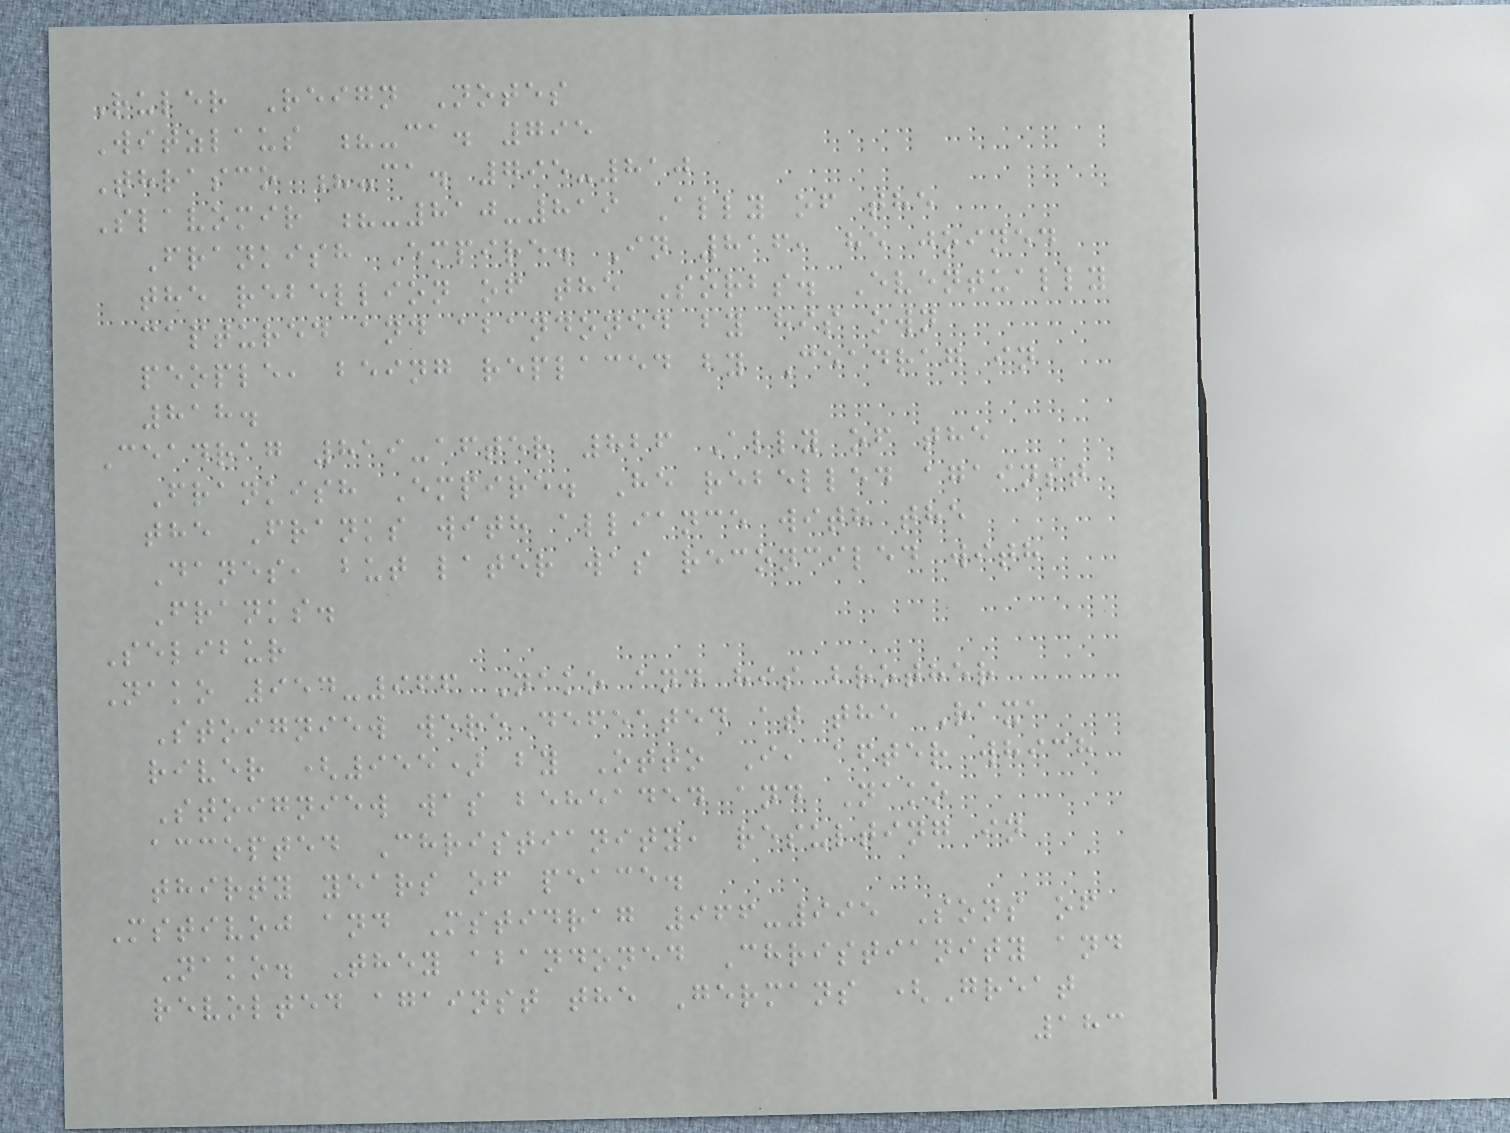Ruler Reign Notes
Witzlaus ?-ca. 795
Thrasco ?-ca. 795-810
Slavomir ?-810-819 Ally of the
Frankish Empire. In 816, he joined
the rebellion of the Sorbs. Eventually
captured and abandoned by his own
people, being replaced by Ceadrag in
818.
Ceadrag 819-after 826 Ally of the
Frankish Empire. He rebelled against
the Franks with alliance with the
Danes, but later was reconciled with
Franks.
Selibur
Nako 954-966 Nako and his brother
Stoigniew were defeated at the Raxa
river (955) by Otto I, after which
Stoigniew was beheaded and Nako
accepted Christianity, resulting in
thirty years of peace.
Mstivoj and Mstidrag 966-995 Sons of
Nako. They abandoned Christianity and
revolted against the Germans (Great
183
